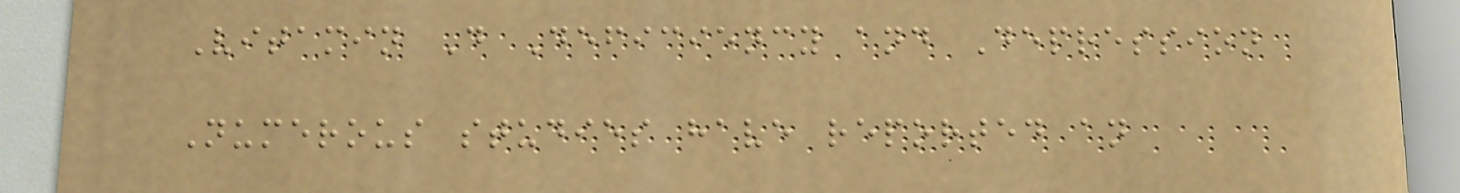Vitamin D Deficiency and Depression
Numerous studies have reported an
